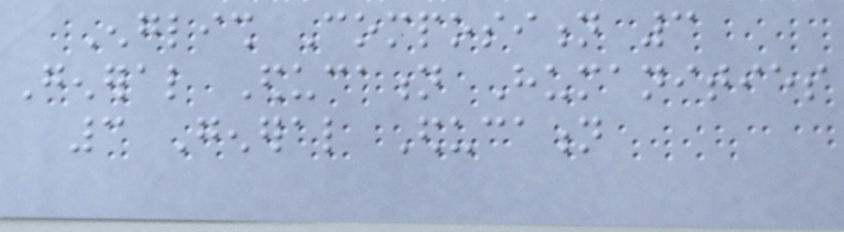English Composition 3
General Education Humanities
3 General Education
